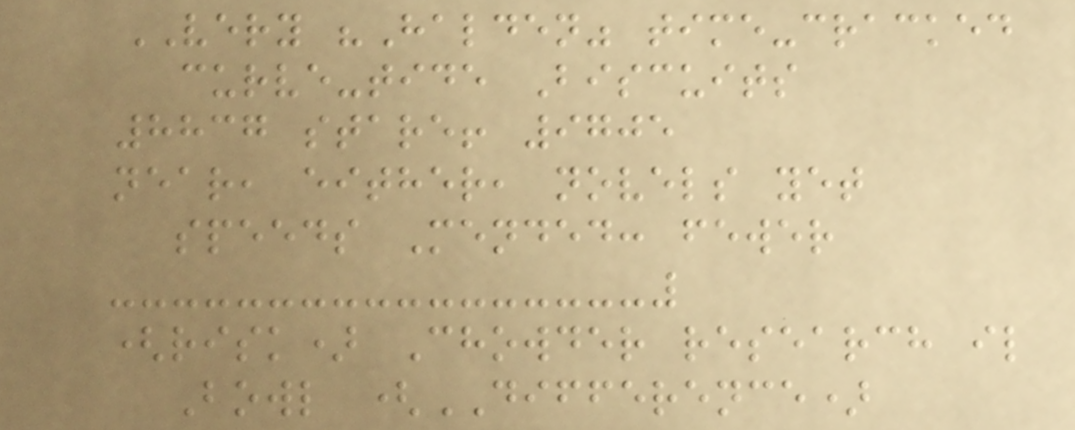VERY "Halden" time-cracked
curve-tide Biscuits
8837 stare! 9705
near, either, novels yet
speeds Mended: fewer
(risk) Chowder research il
Bowl (DIFFERENCE)
